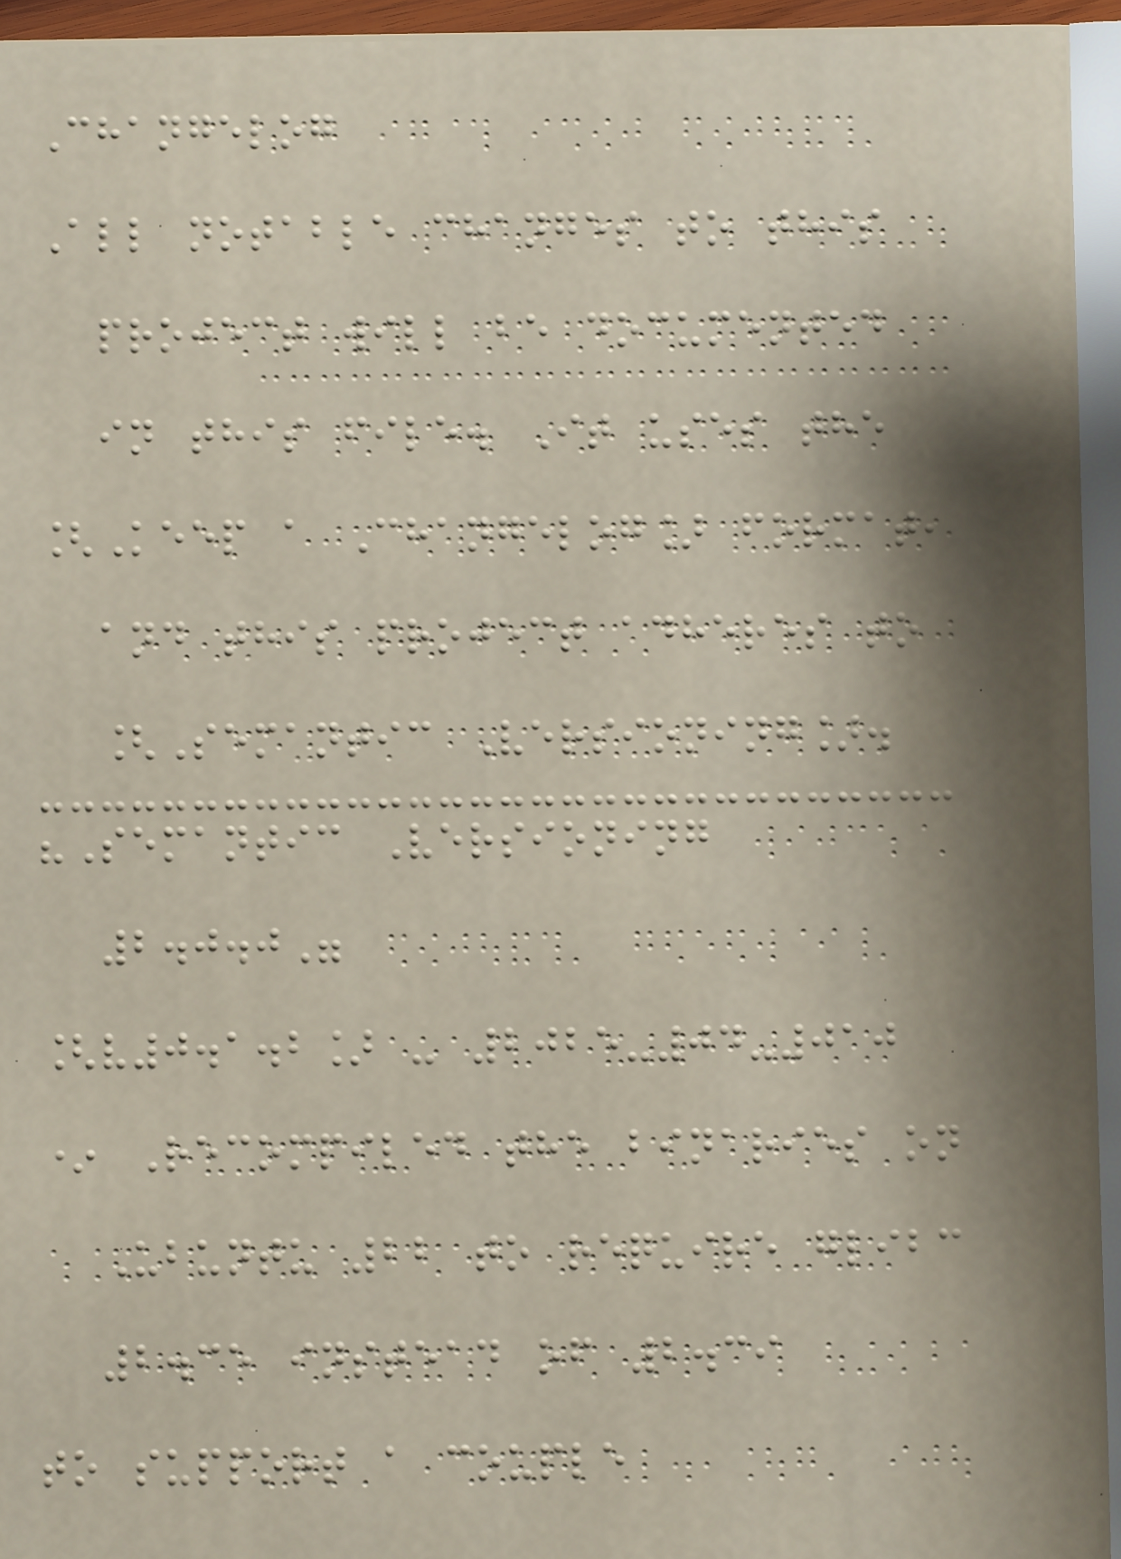Changelog
All notable changes to this
project will be documented
in this file. It uses the
[Keep a Changelog] format,
and this project adheres to
[Semantic Versioning].
"Semantic Versioning
2.0.0"
[v0.1.2] - 2025-04-010
* Recompiled the binaries on
Ubuntu 22 to require glibc
2.35 instead of 2.39
to support a couple
